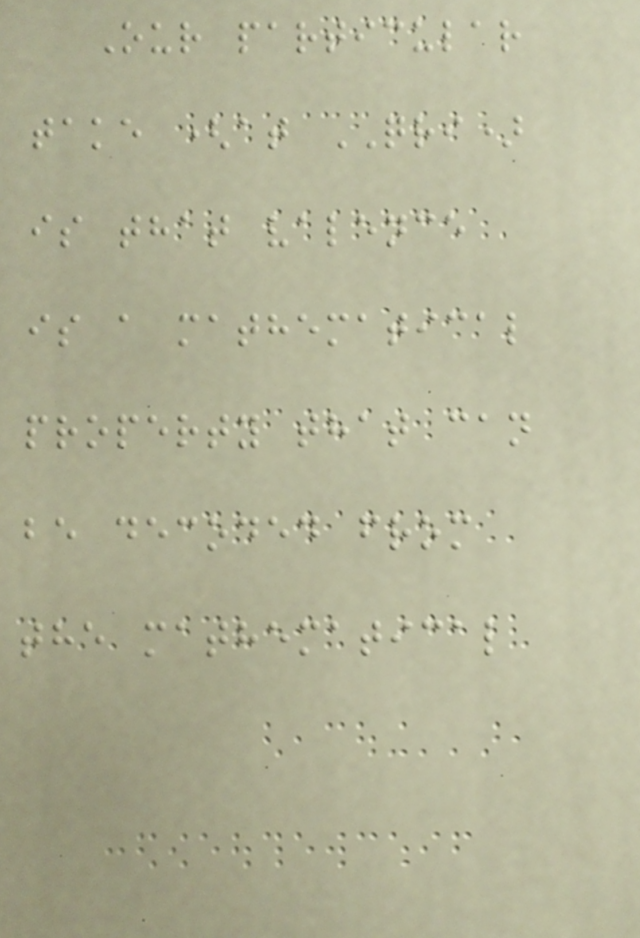Our particular
take (at QRI)
is that valence
is a mathematical
property that can
be decoded from
the mathematical
